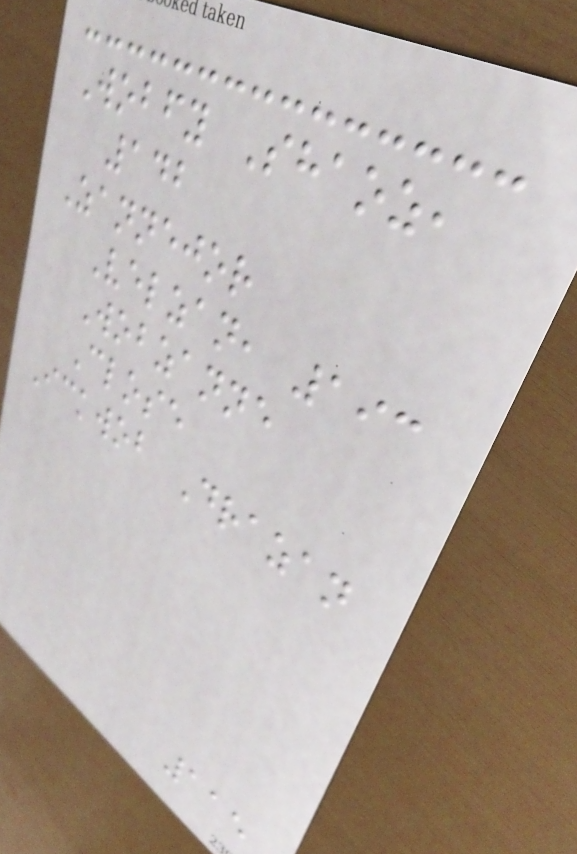Wobfy Shaoz,
142
Zannejor
Velzan, 193
Wobzanne
Close
Ickwob Drazan
115
